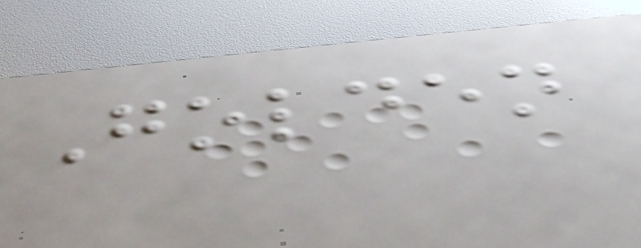Golden
